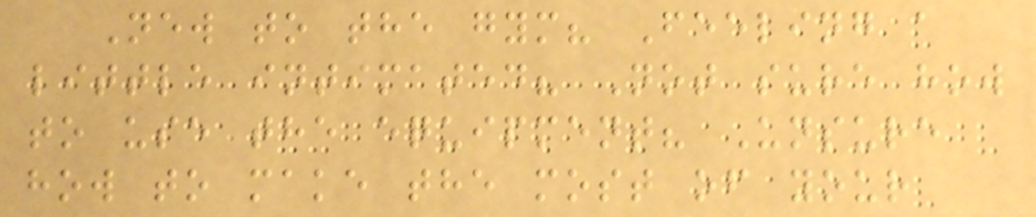New to the gym? Feeling a
little intimated? Not sure how
to use the equipment? Unsure
how to make the most of your
